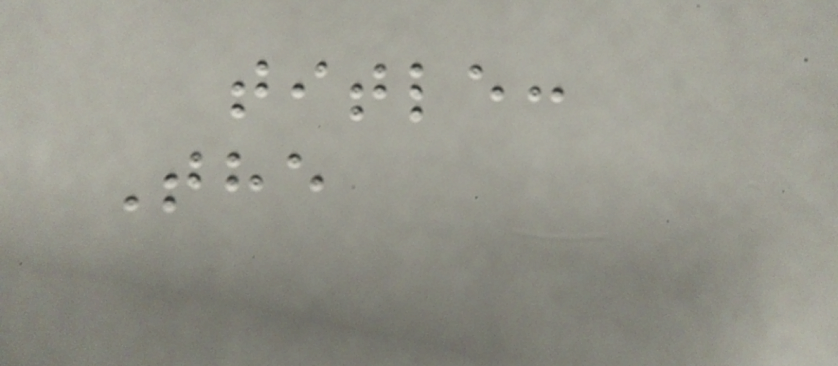title:
The
